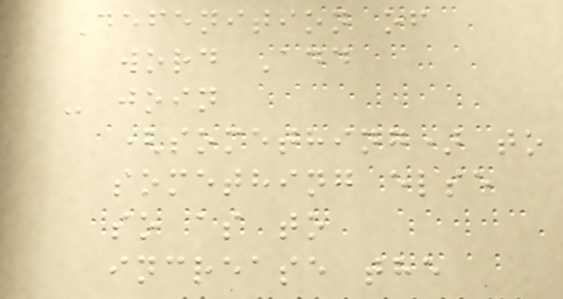Defenition of
word Add
- join
(something) to
something else
so as to
increase the
